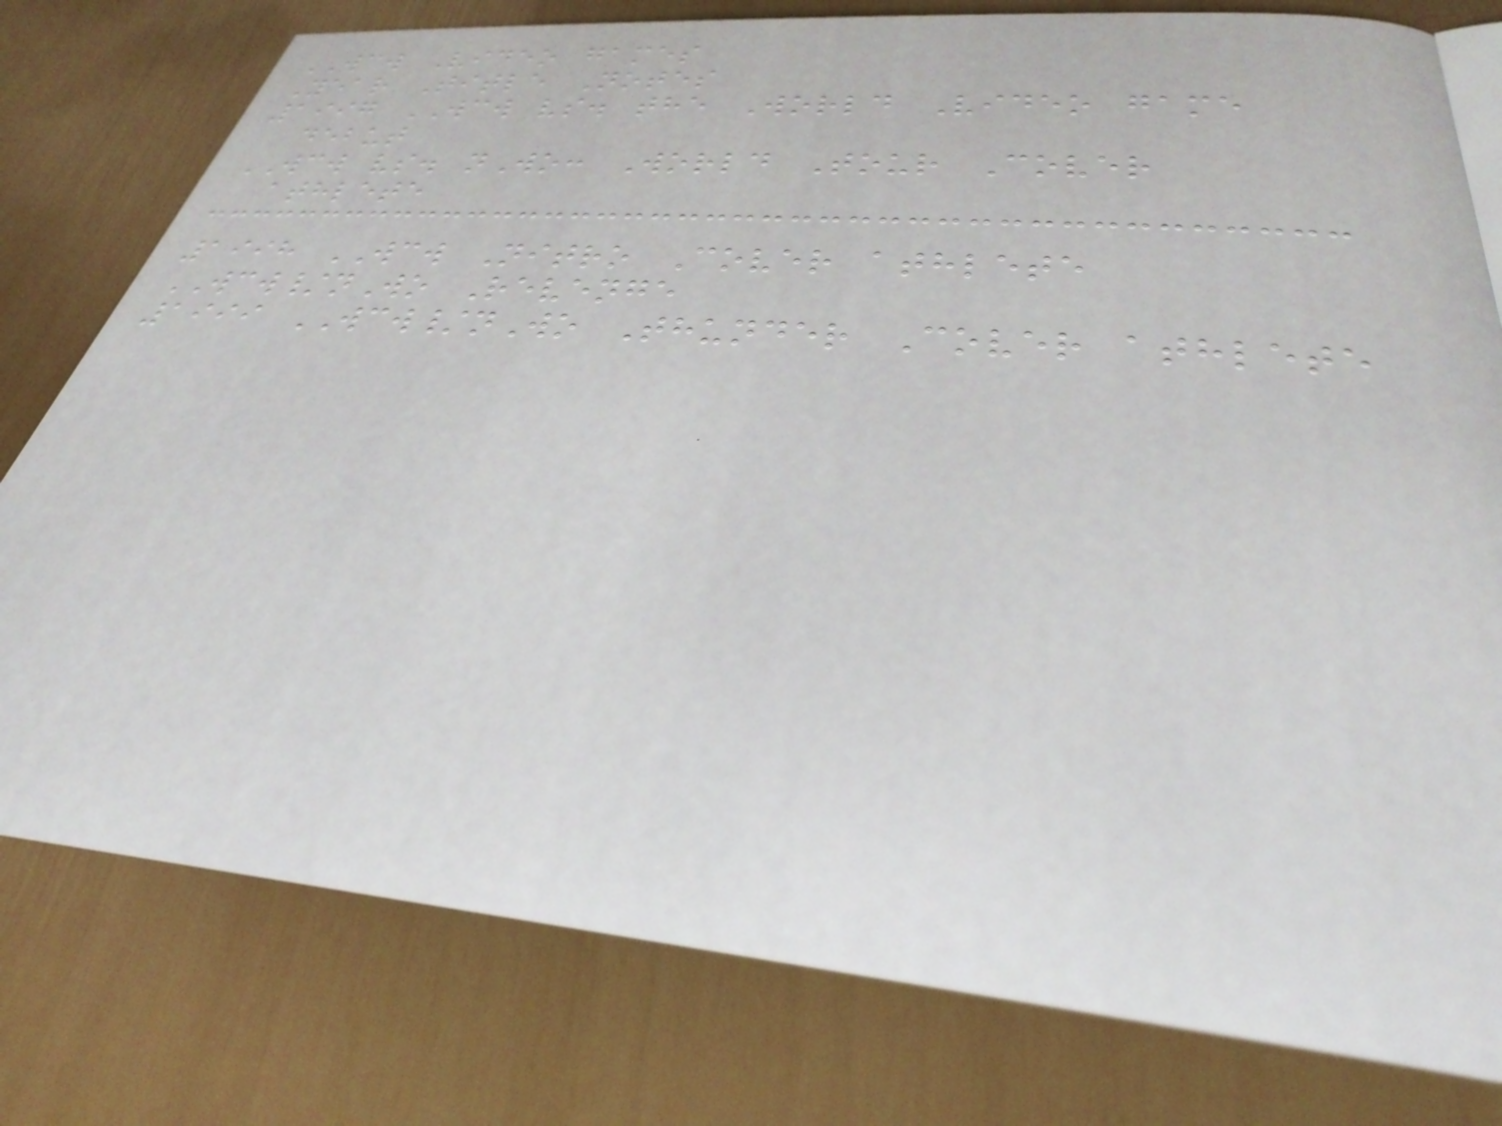WCW Video games
Year Title Notes
1997 WCW vs. the World Video game
debut
WCW vs. nWo: World Tour Cover
athlete
1998 WCW Nitro Cover athlete
WCW/nWo Revenge
1999 WCW/nWo Thunder Cover athlete
